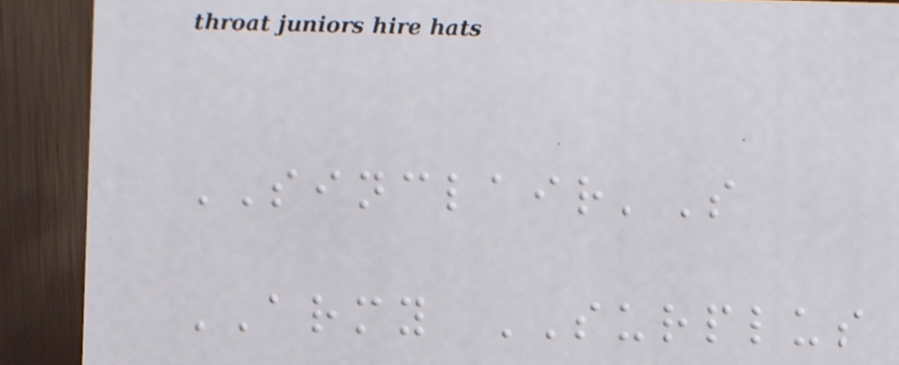SINCLAIR'S
ARMY SURPLUS
